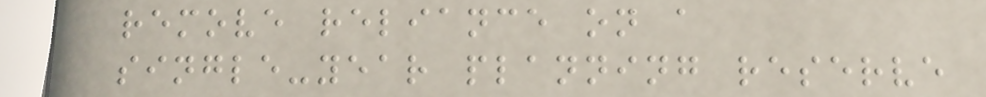remove reliance on a
single-year planning reserve
